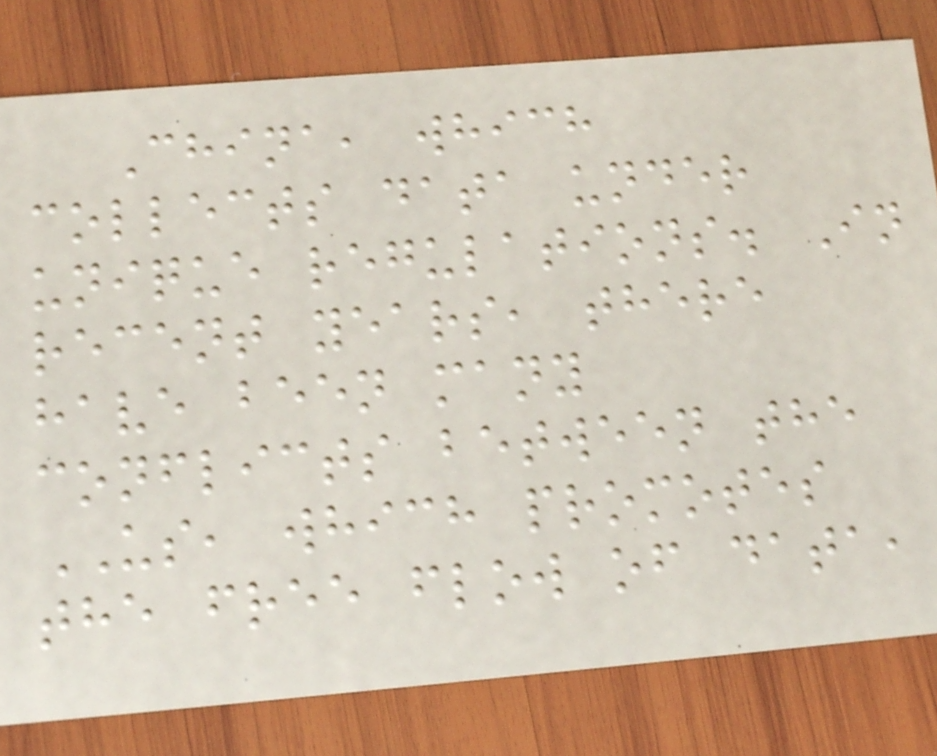China, which
collects data under
unique regulations. In
recent years, there
have been many
conflicts between the
US, which promotes
the free flow of data,
